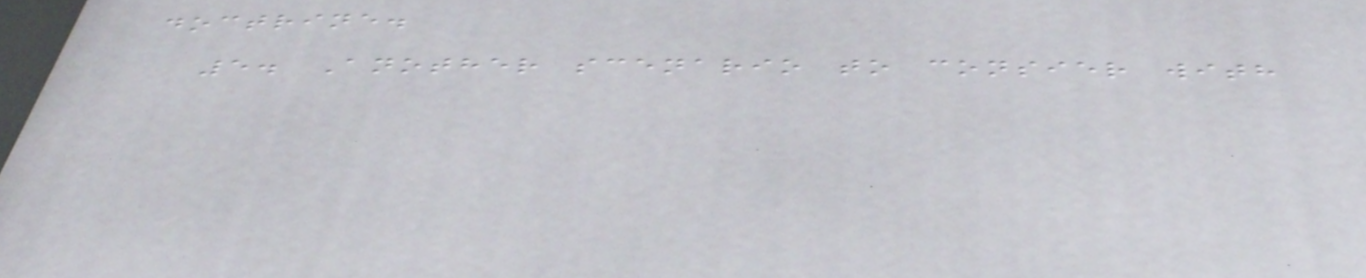doctrine.
5. Another scenario to consier with
